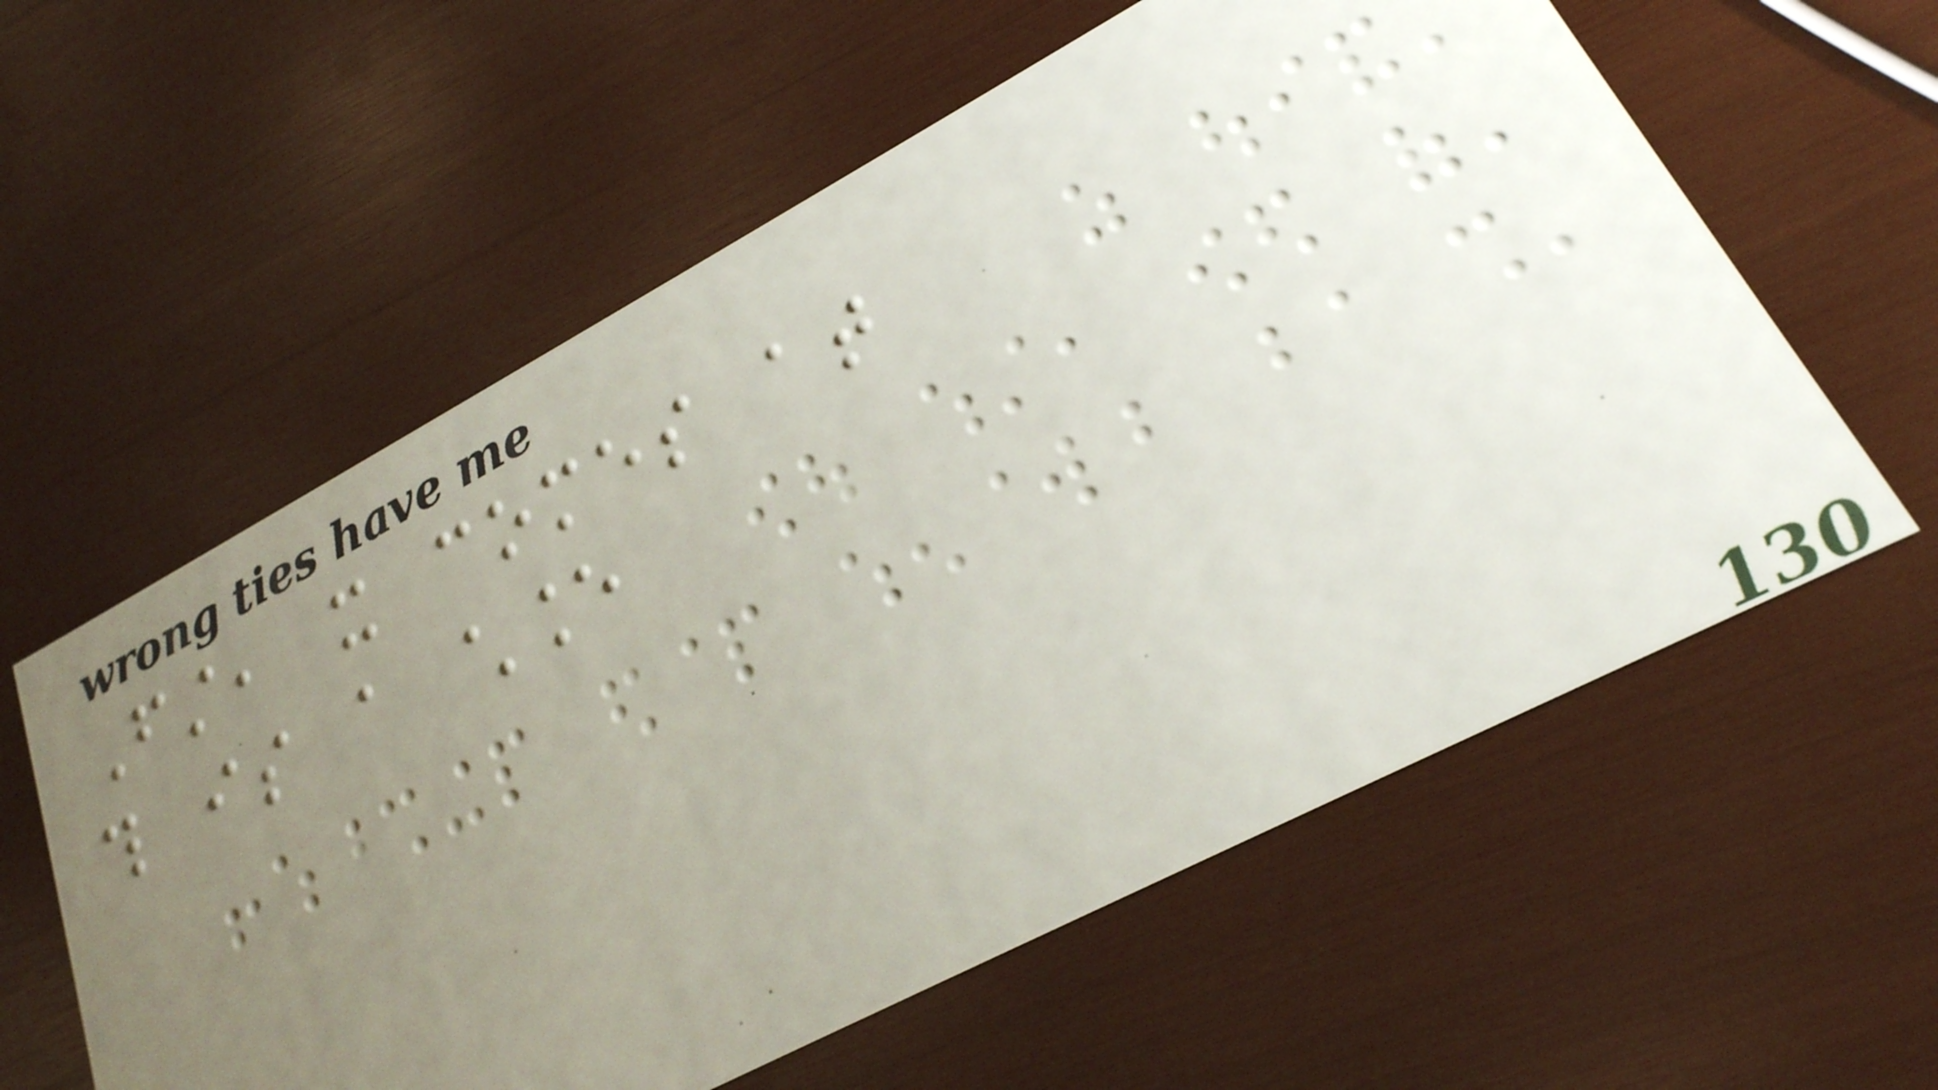First, it comes at
this is a chance
